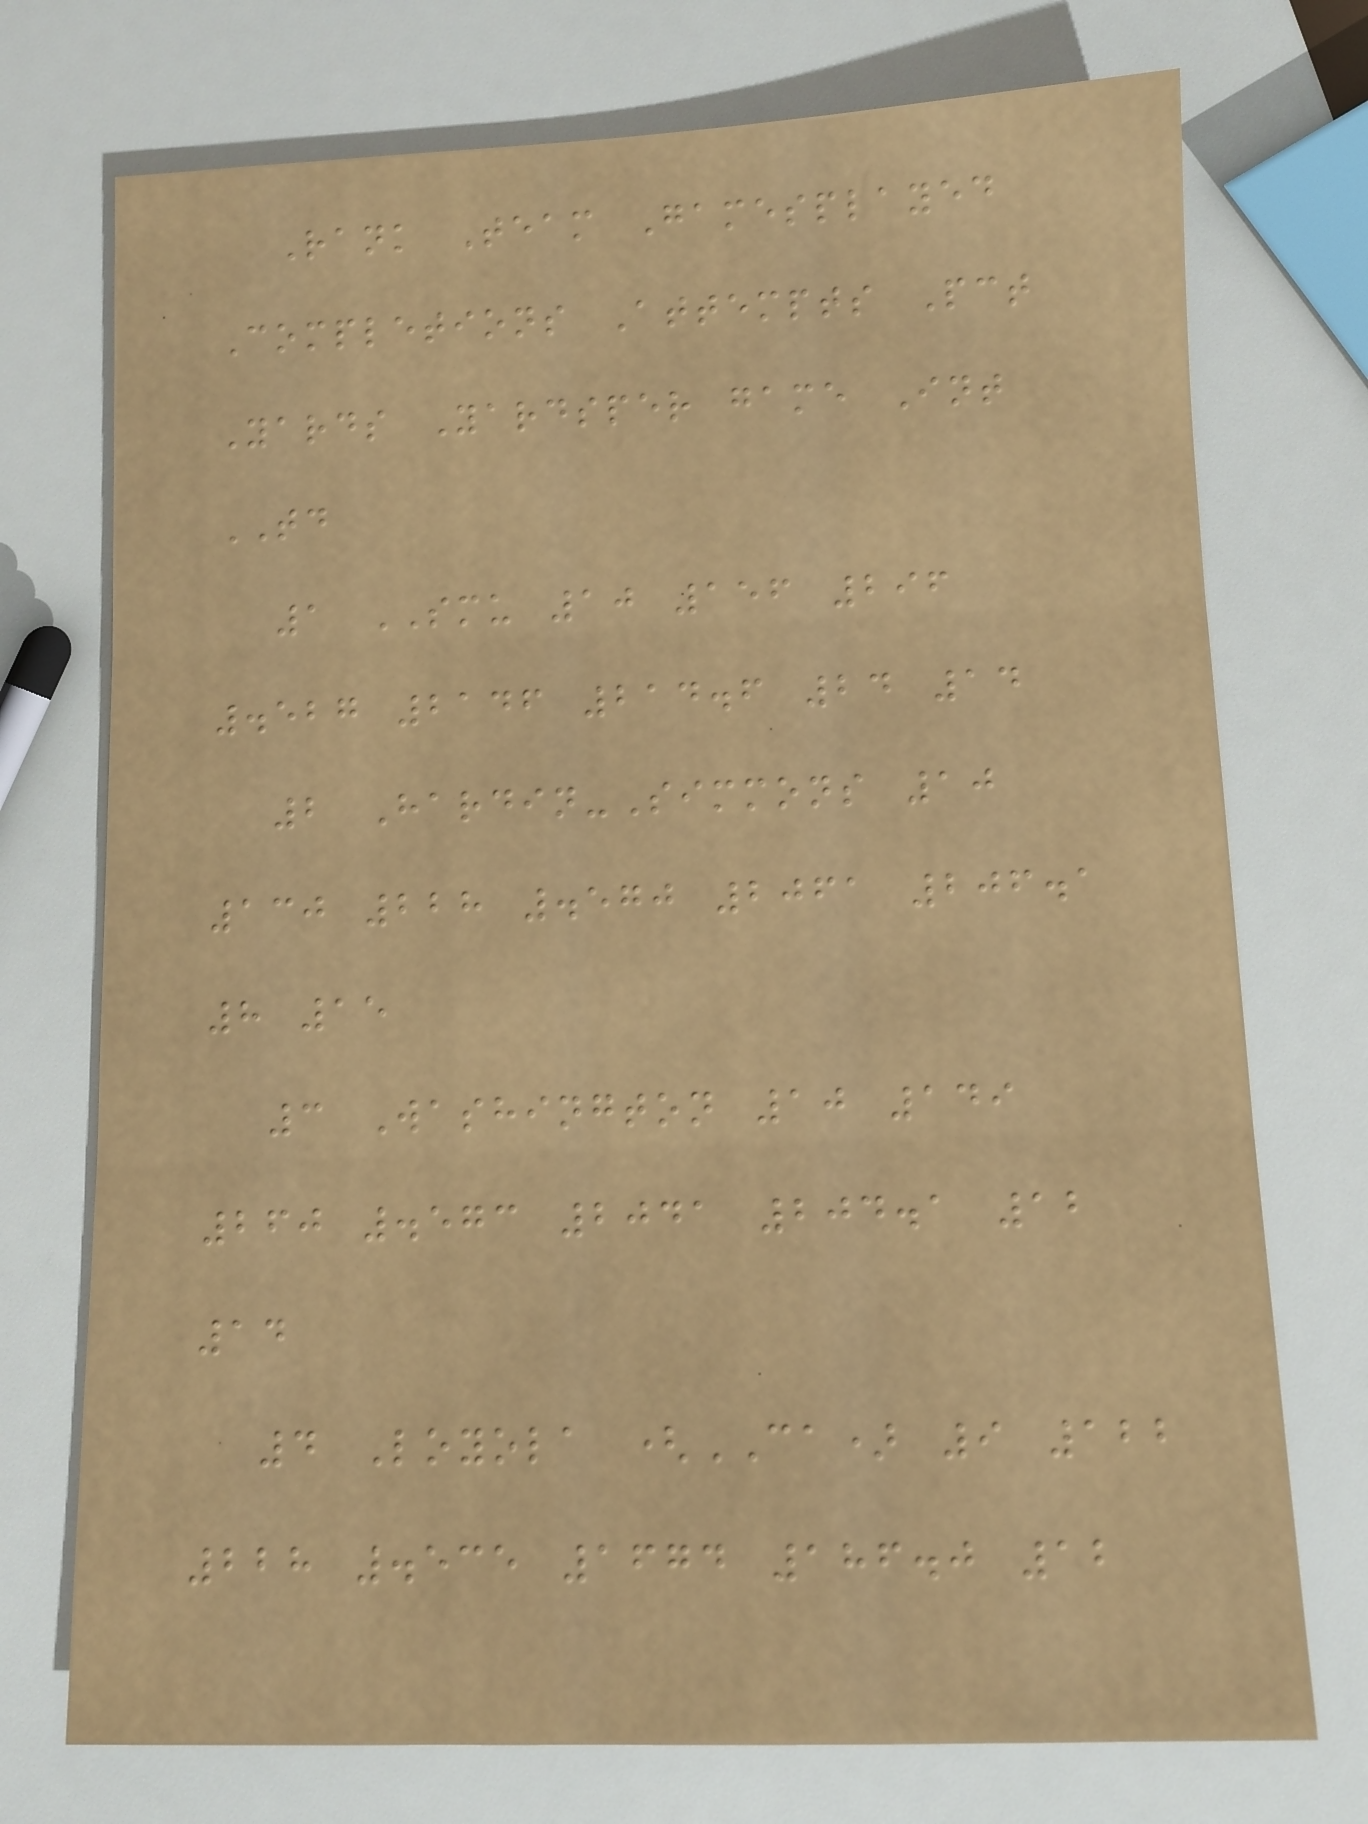Rank Team Gamesplayed
Completions Attempts Pct
Yards Yardsper game Int
TD
1 SMU 10 156 296
.527 2146 214.6 24 14
2 Hardin-Simmons 10
130 228 .570 2061 206.1
8 15
3 Washington 10 149
260 .573 2041 204.1 12
14
4 Loyola (CA) 9 122
228 .535 1674 186.0 12
